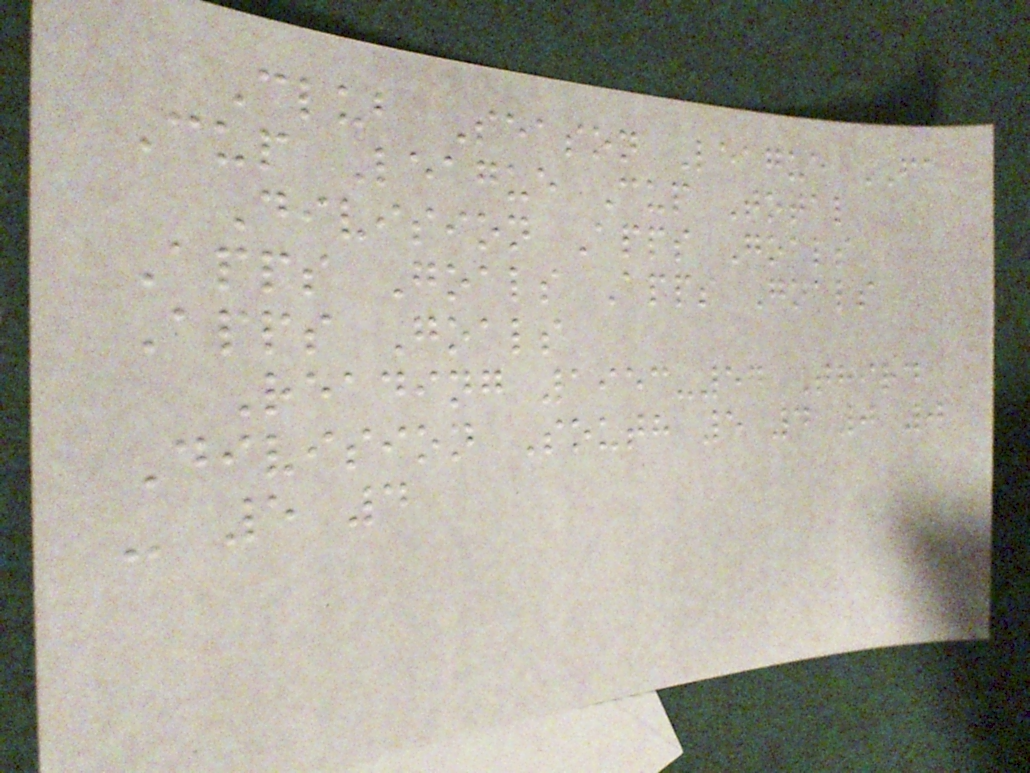Club Season League FA
Cup League Cup Total
Division Apps Goals
Apps Goals Apps Goals
Apps Goals
Reading 1953-54 Third
Division South 5 4 0 0
- 5 4
